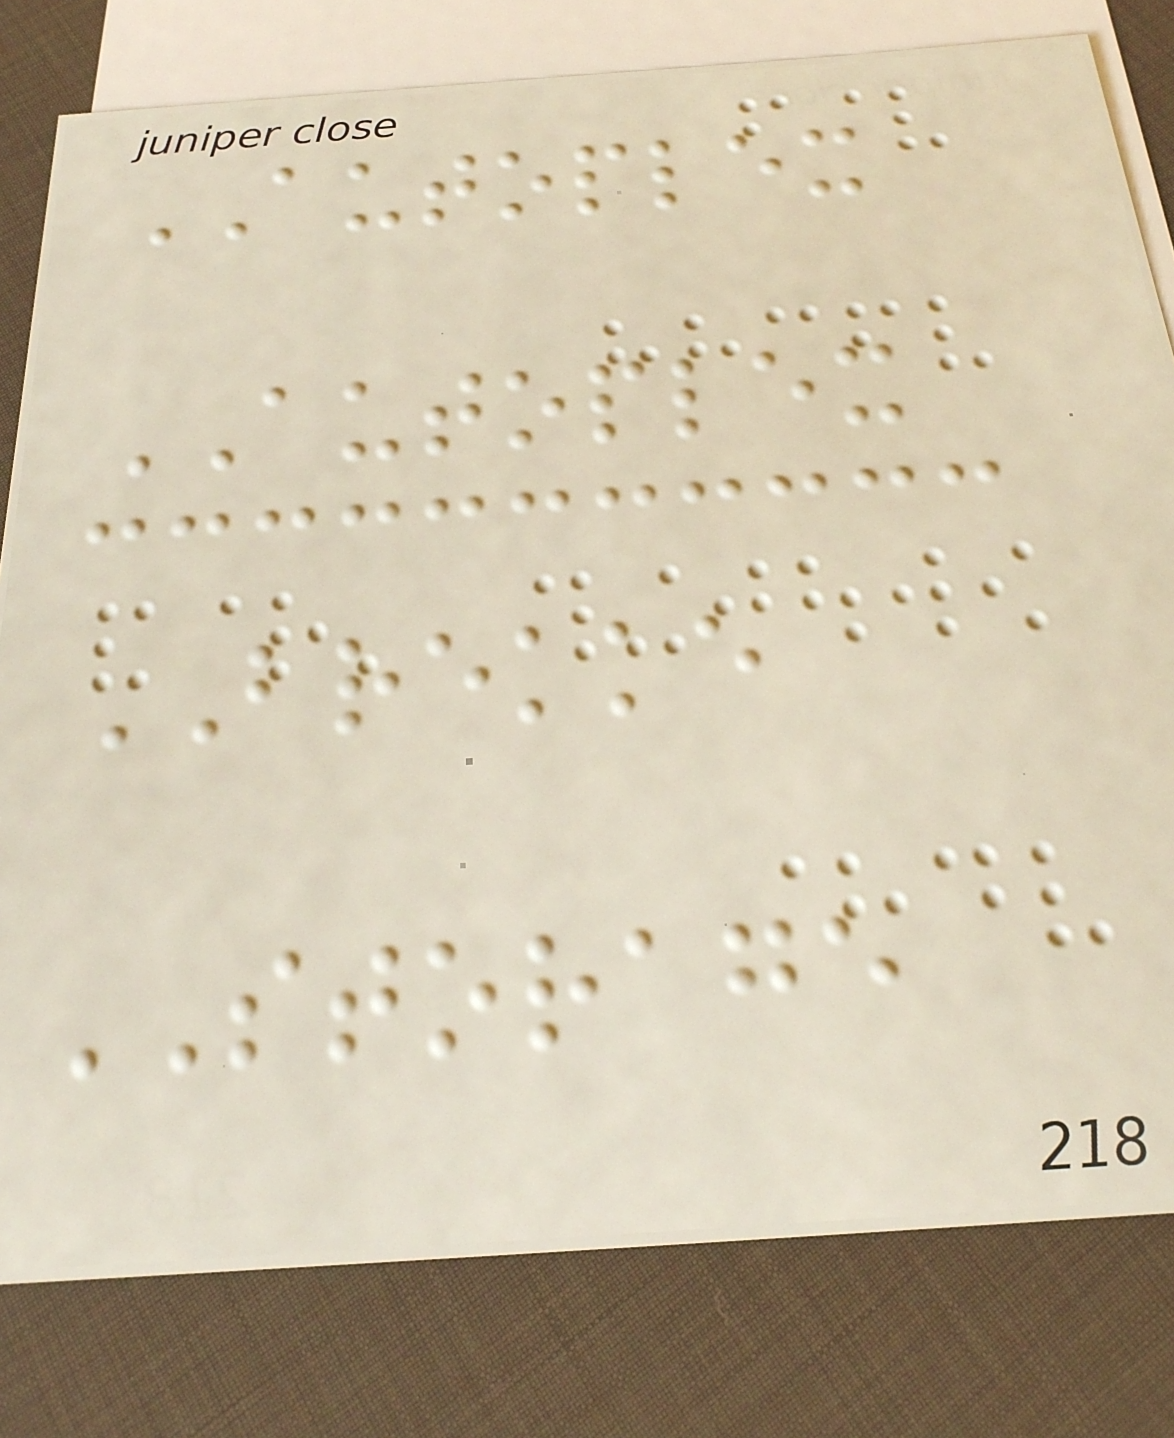AUTOPLEX
AUTOPLEX
BREKKE
STORAGE
